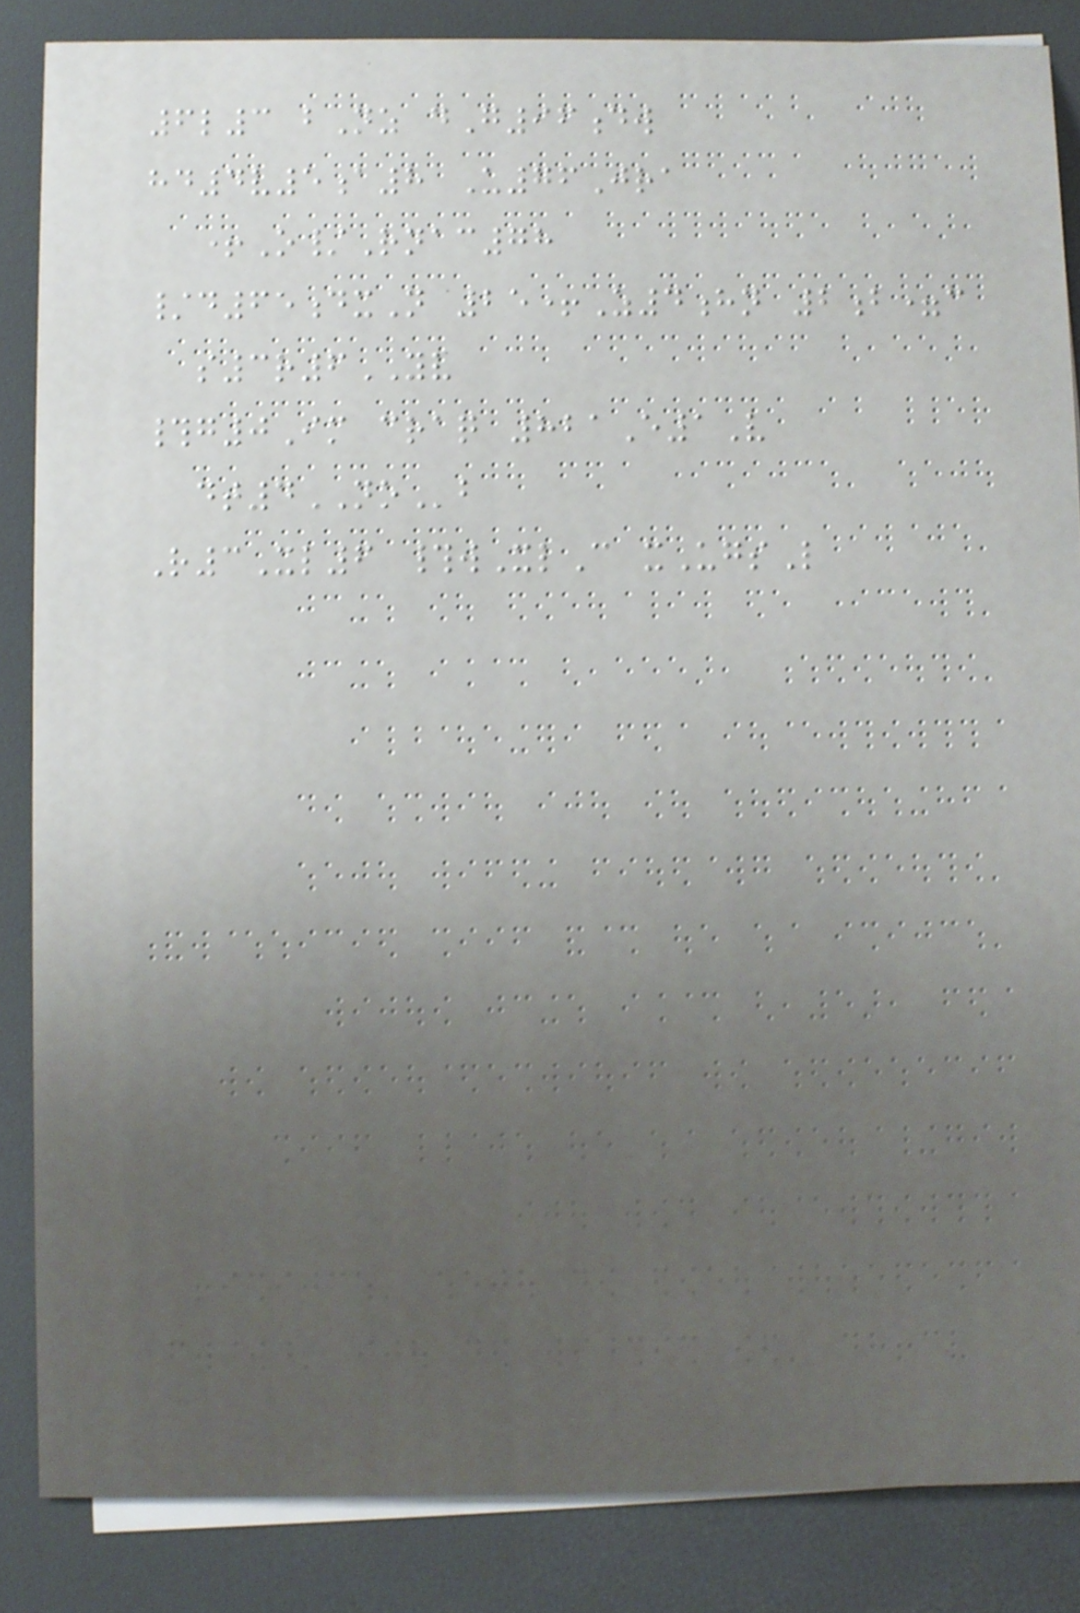6l3 bNz dG96dw
hd4v5a8 U76Jra
+O/Rnac78
/d65dxN 25+Z4hn 2b=c
s3r6YV
#g0Im craq 821E1V
dt4NOb
R3Xl6 #wXlC xUgsL
